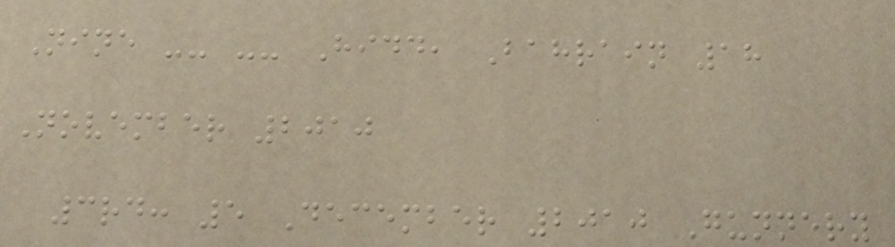Nine -- -- Hidd, Bahrain 18
November 2010
3rd: 5 December 2010 Gunnery
